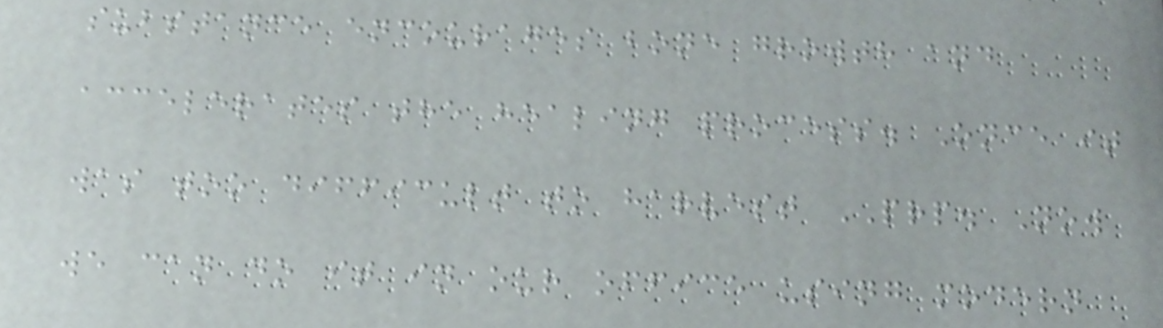substance encourages bone growth and
accelerates the healing process. Once it
was too difficult to harvest PRP. Now
we can do it in our office using modern
